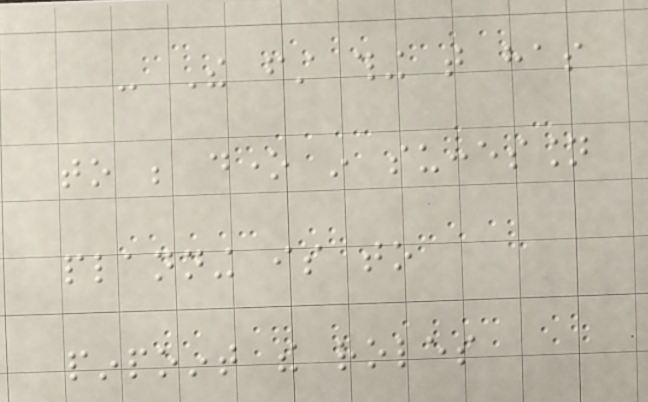- The first thing that has
to be done in succession
planning is to
pinpoint the roles
